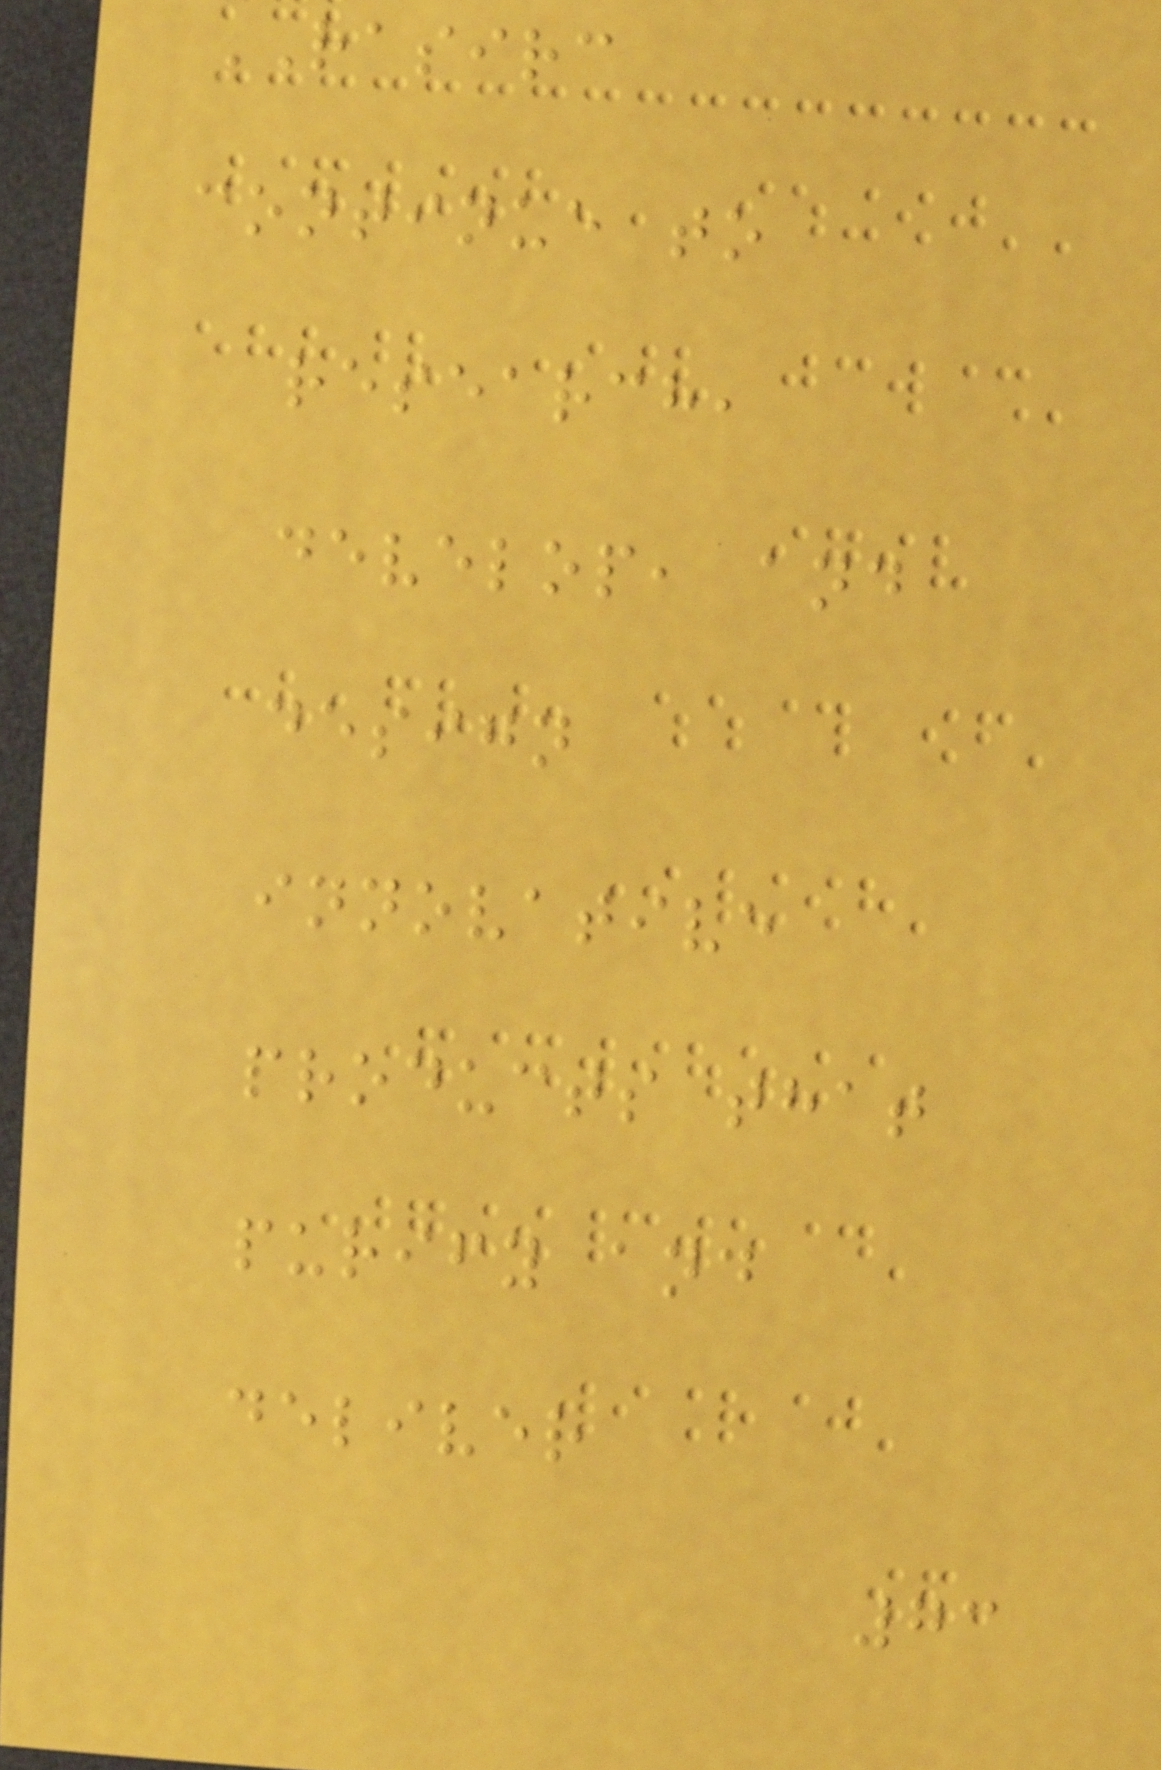RASIRC
continue to
research,
develop, and
design
innovative
products that
purify and
deliver
73
